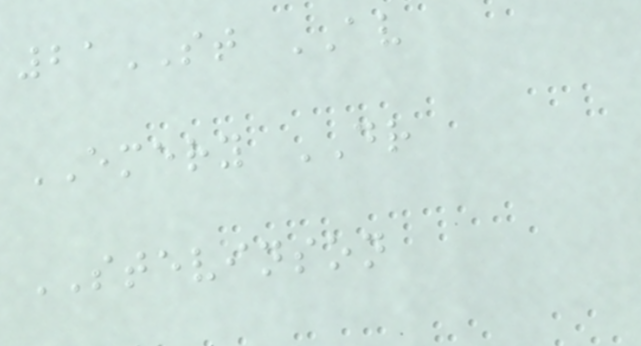21ST AV
EMERY DR
STEVINSON
